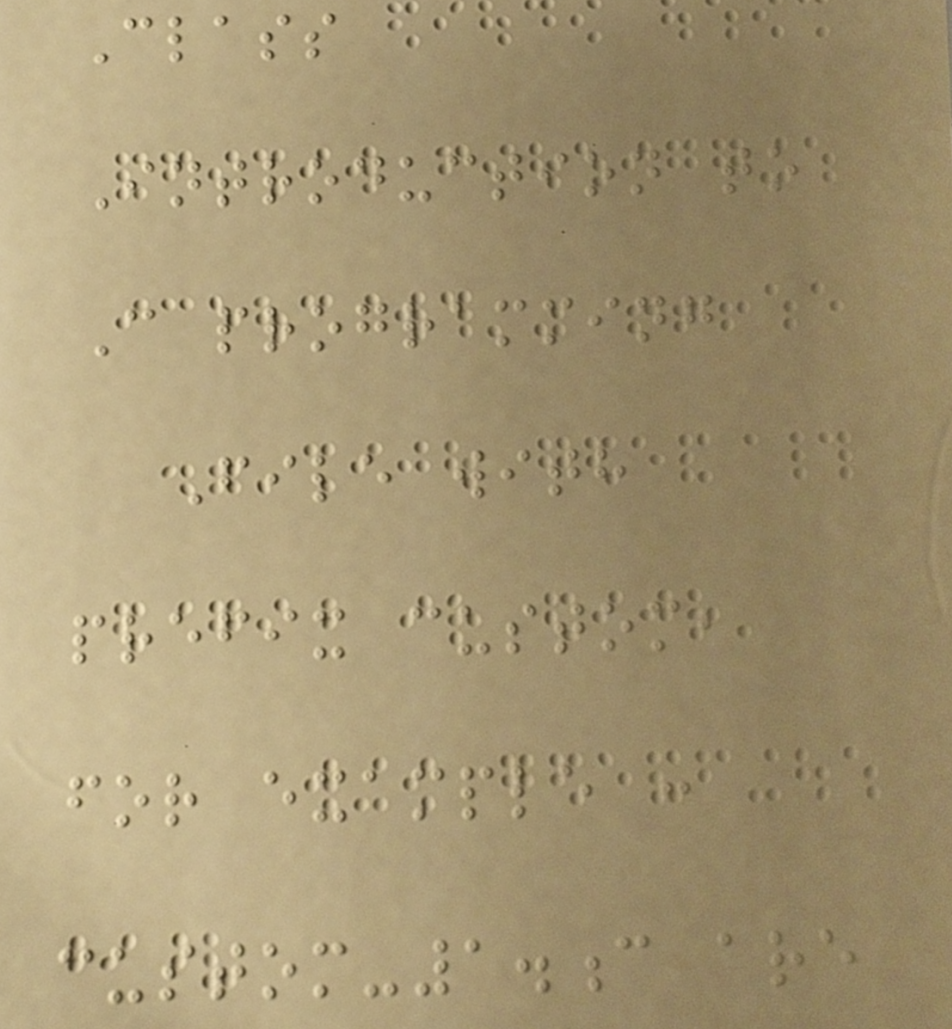Class
Introduction to
C programming
File with
prefix custom,
for example :
custom-1.c are
